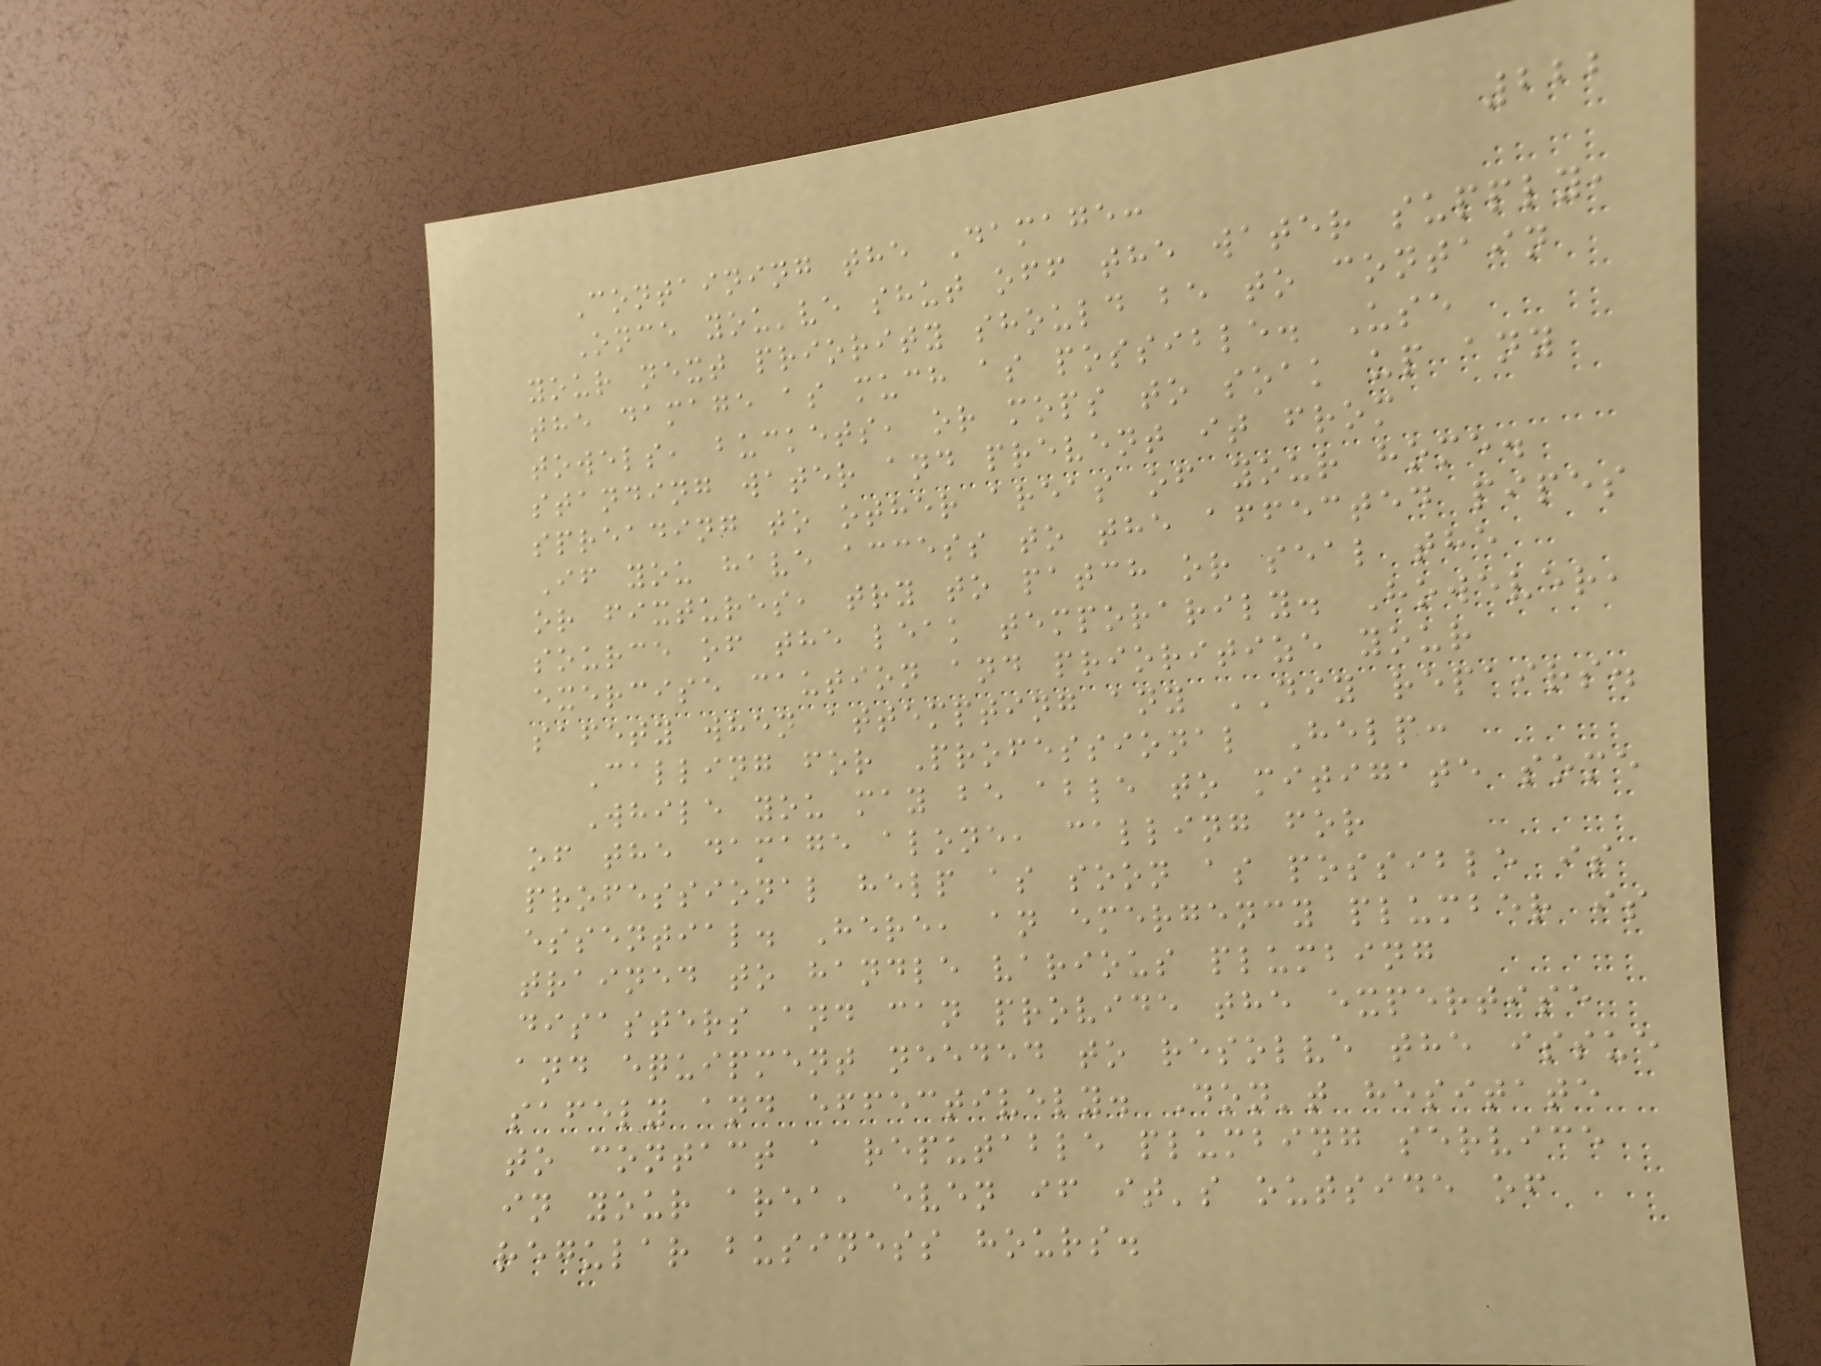222
Containing the Damage:
Once you've shut off the water supply,
your next priority should be to contain
the damage as much as possible. Use
towels, buckets, or mops to soak up any
standing water and prevent it from
spreading to other areas of your home.
If you have access to the affected pipes
or fixtures, try to patch or seal the
source of the leak temporarily. However,
exercise caution and prioritize your
safety when attempting any DIY repairs.
Calling for Professional Help:
While you may be able to mitigate some
of the damage alone, calling for
professional help as soon as possible is
essential. Here, an emergency plumber is
trained to handle various plumbing
disasters and can provide the expertise
and equipment needed to resolve the issue
safely and effectively. Don't hesitate
to contact a reputable plumbing service
in your area, even if it's outside of
regular business hours.
